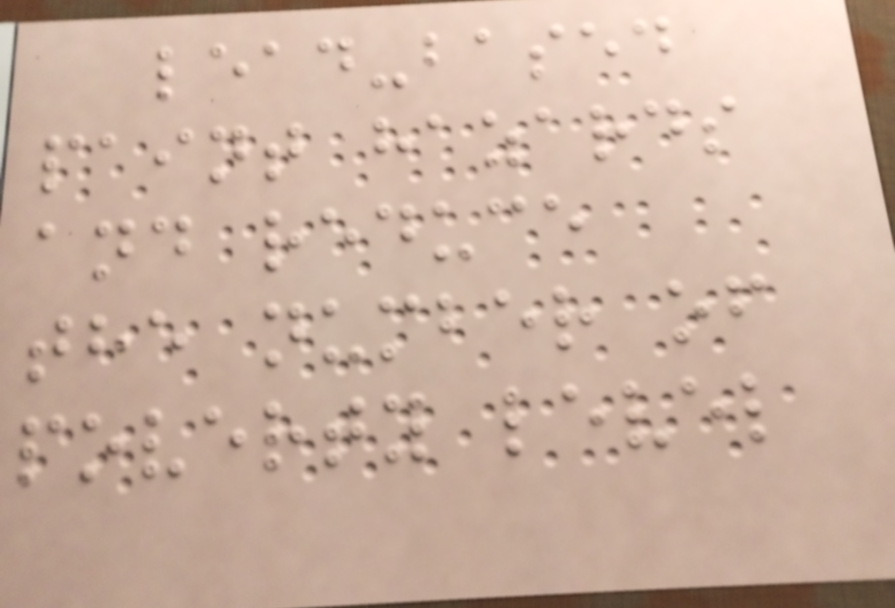lead-based
paint hazards
and reduce
the number of
poverty level
